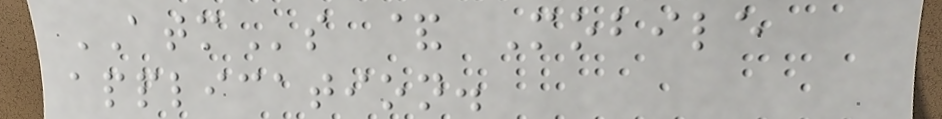ATMs & Mobile
application.
